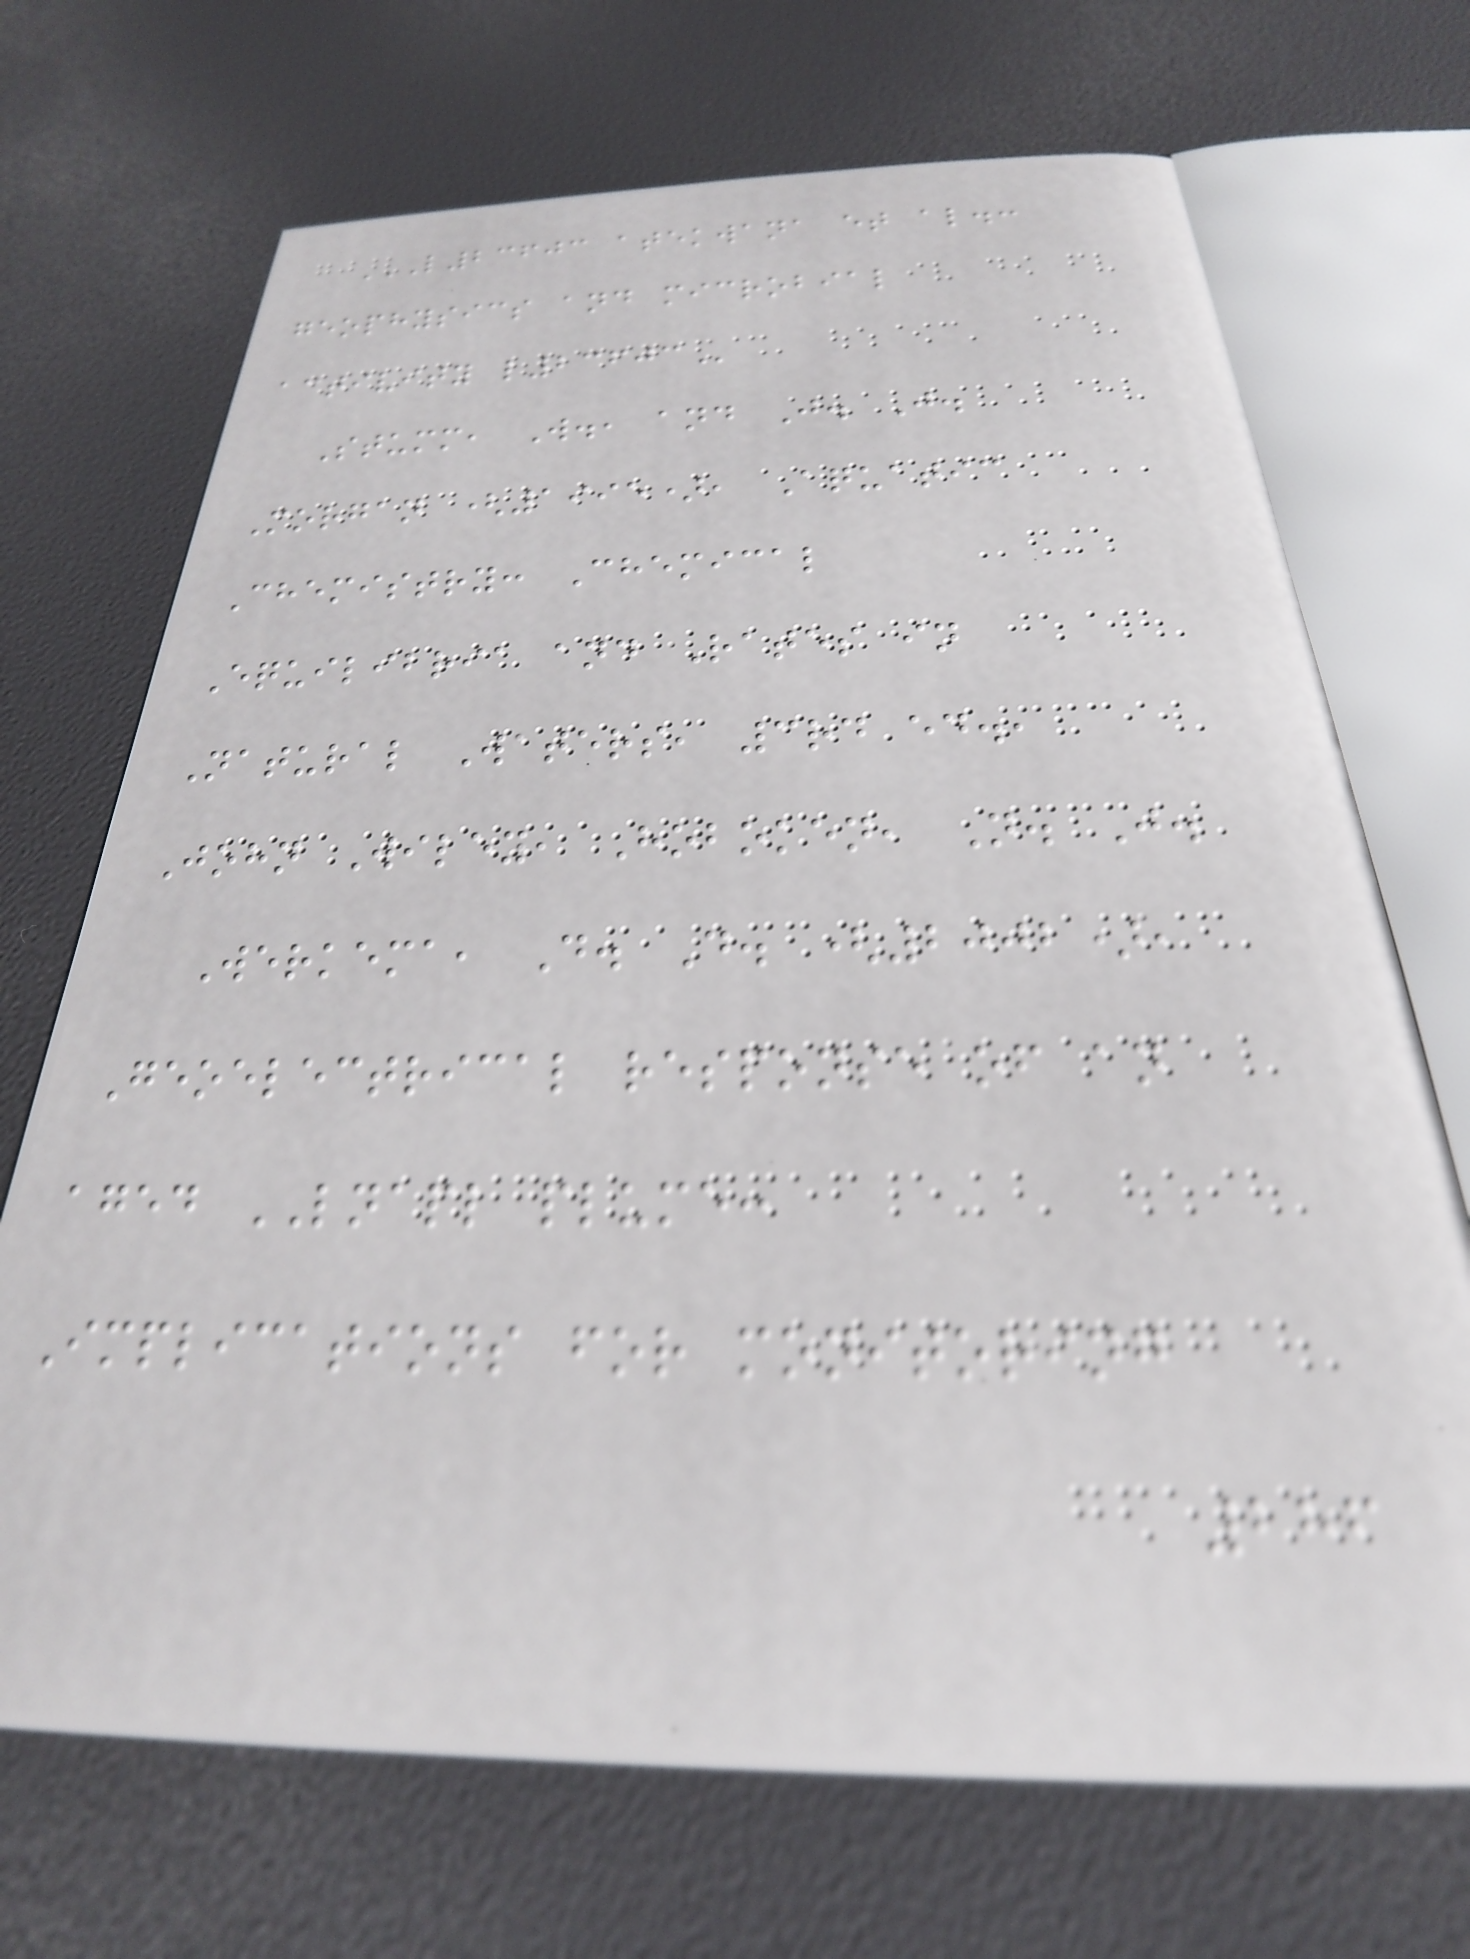L23603 ATEKWANA ET AL.:
GEOPHYSICS AND MICROBIAL
ACTIVITY L23603
Stumm, W., and J. J.
Morgan (1995), Aquatic
Chemistry: Chemical
Equilibria and Rates in
Natural Waters, 3rd ed.,
John Wiley, Hoboken, N. J.
Werkema, D. D. (2002),
Geoelectrical response of an
aged LNAPL plume:
Implications for monitoring
286
